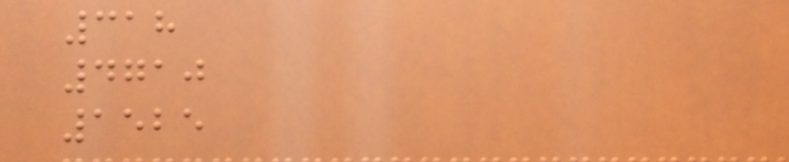318
4710
1525
